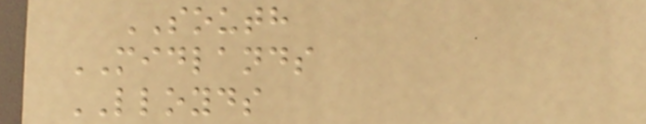SOUTH
MIDLANDS
LLOYDS
